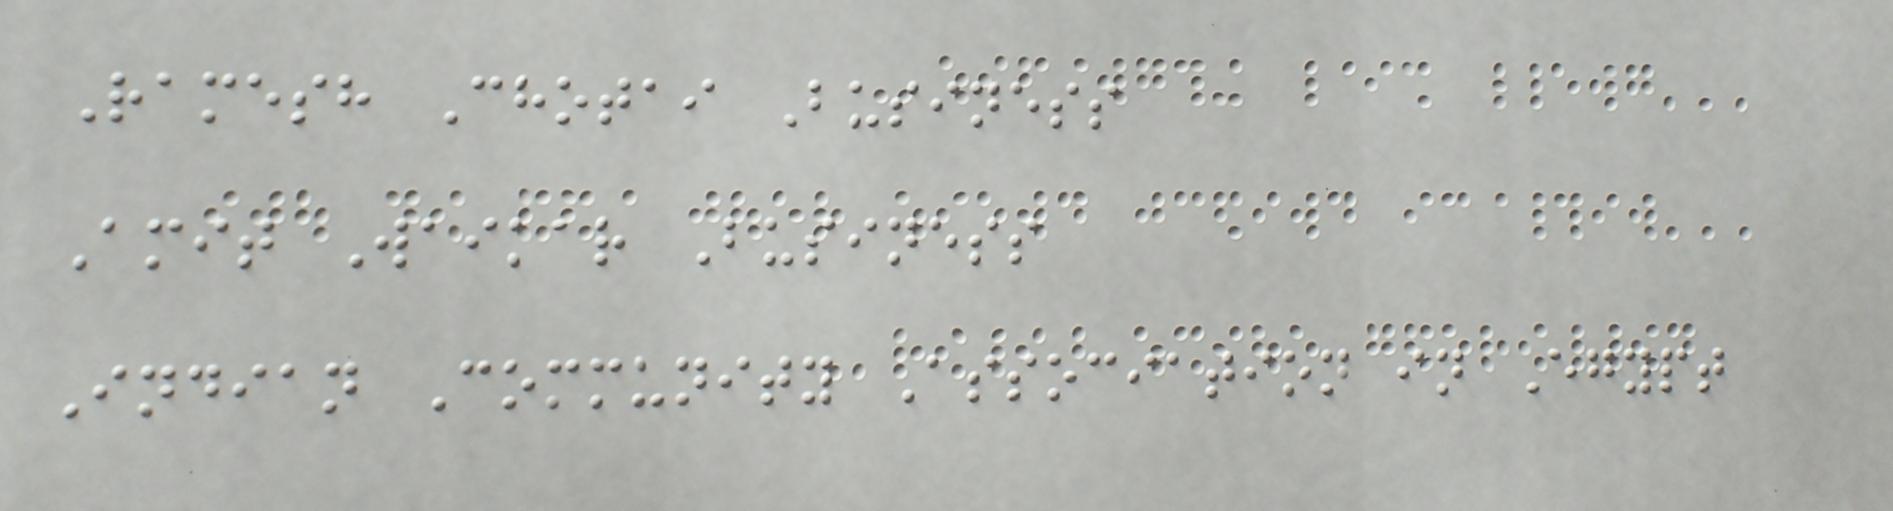Ramesh Chotai Business
Amit Waikar Business
Indian Community Association in Egypt
